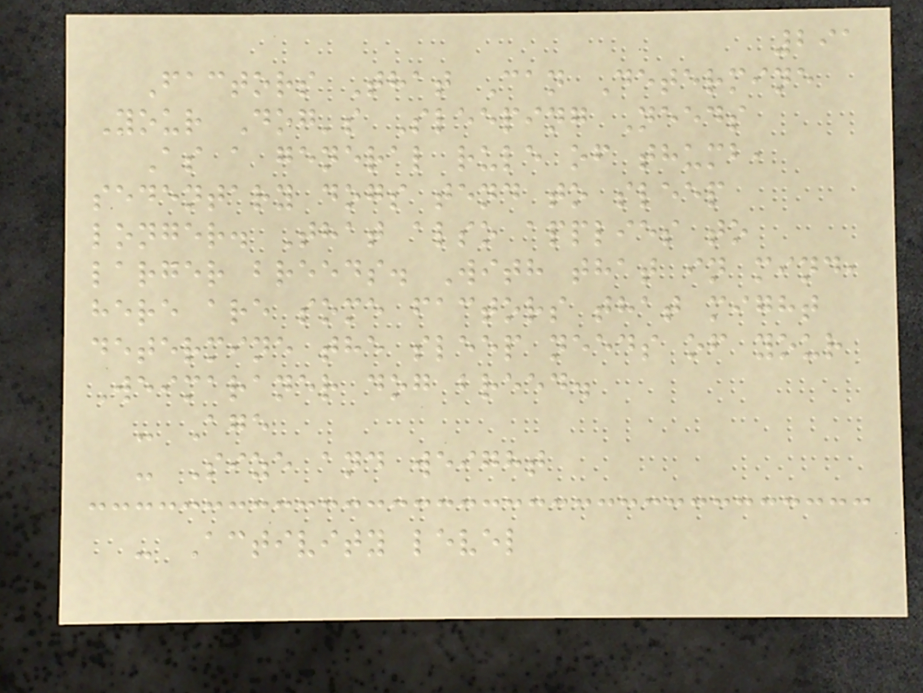291
Factors That Can Determine
Your Dog's Sleeping Needs
As a general rule of thumb,
sedentary dogs tend to sleep
longer. That also applies to
larger breeds. With that in mind,
here are some factors that might
determine the sleep needs of your
Weimaraner dog breed.
- Age
- Size and weight
- Activity level
